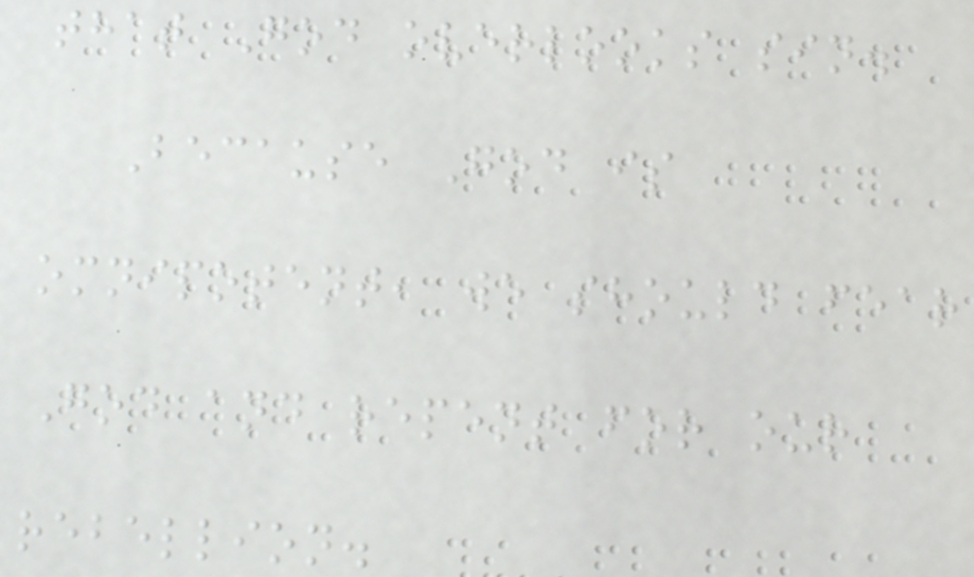that God overlooks sin.
Because God is
omnipotent, we should fear
God and repent for our
rebellion.
